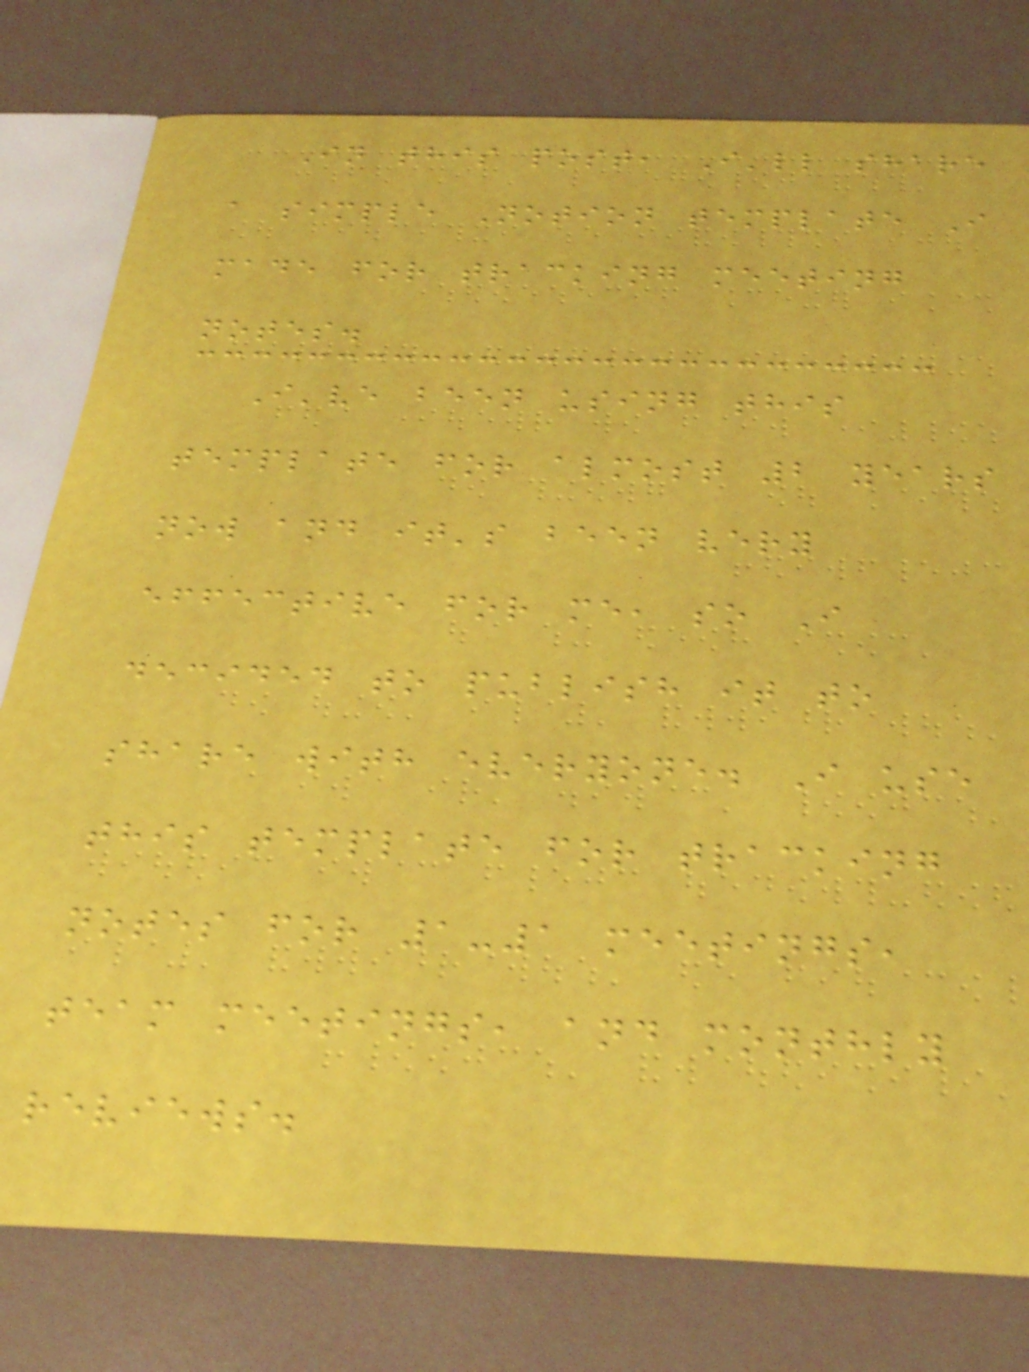In this post, I'll share
a simple Notion template I
made for tracking meeting
notes.
I've been using this
template for almost 2 years
now and it's been very
effective for me, so I
decided to publish it to
share with everyone. I use
this template for tracking
notes for 1-1 meetings,
team meetings, and monthly
reviews.
